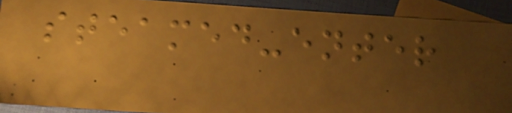steamed-enter
